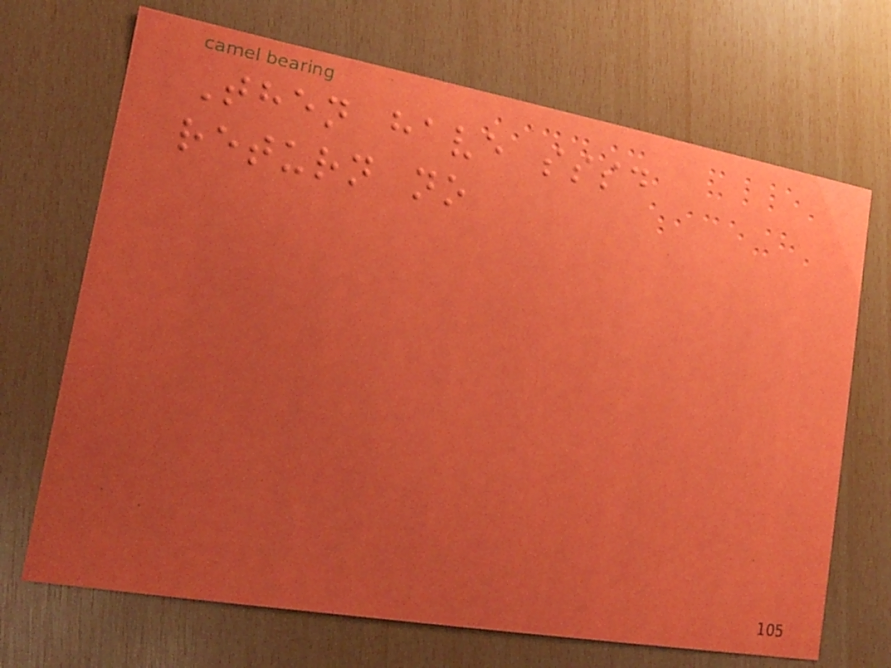Then have sssd
return no
